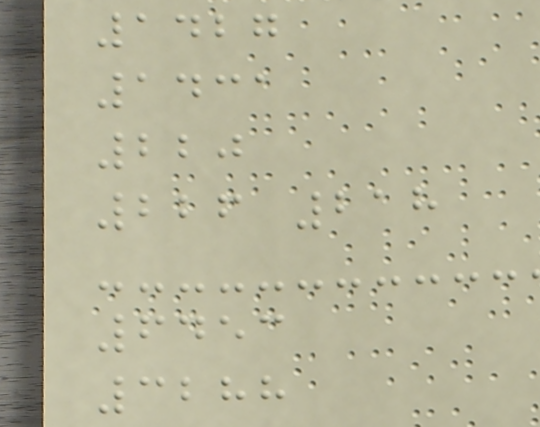1427
1431
220
226 218
6453
3288
